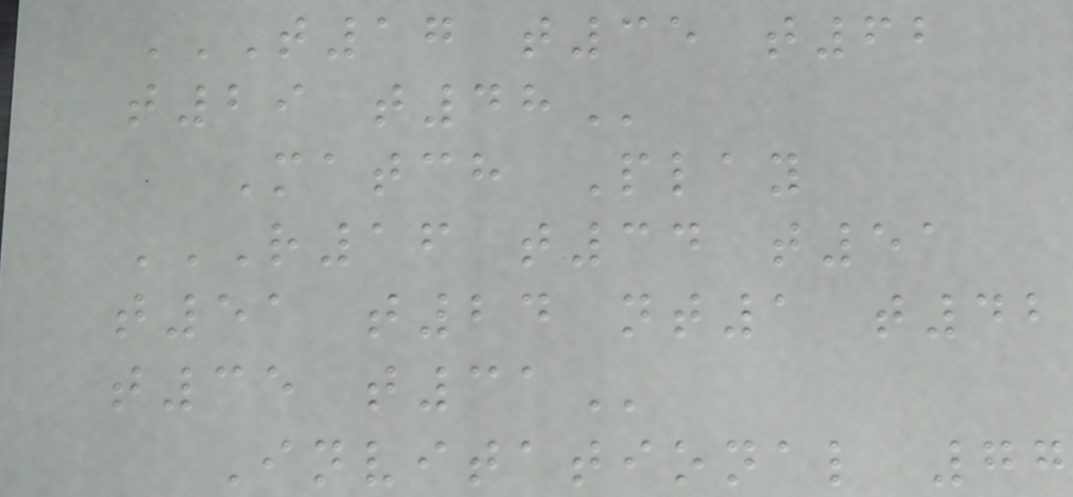T17 T35 T62
T29 T48
Match Play
R16 T34 T51
T51 T24 NT1 T42
T35 T31
Invitational 77
